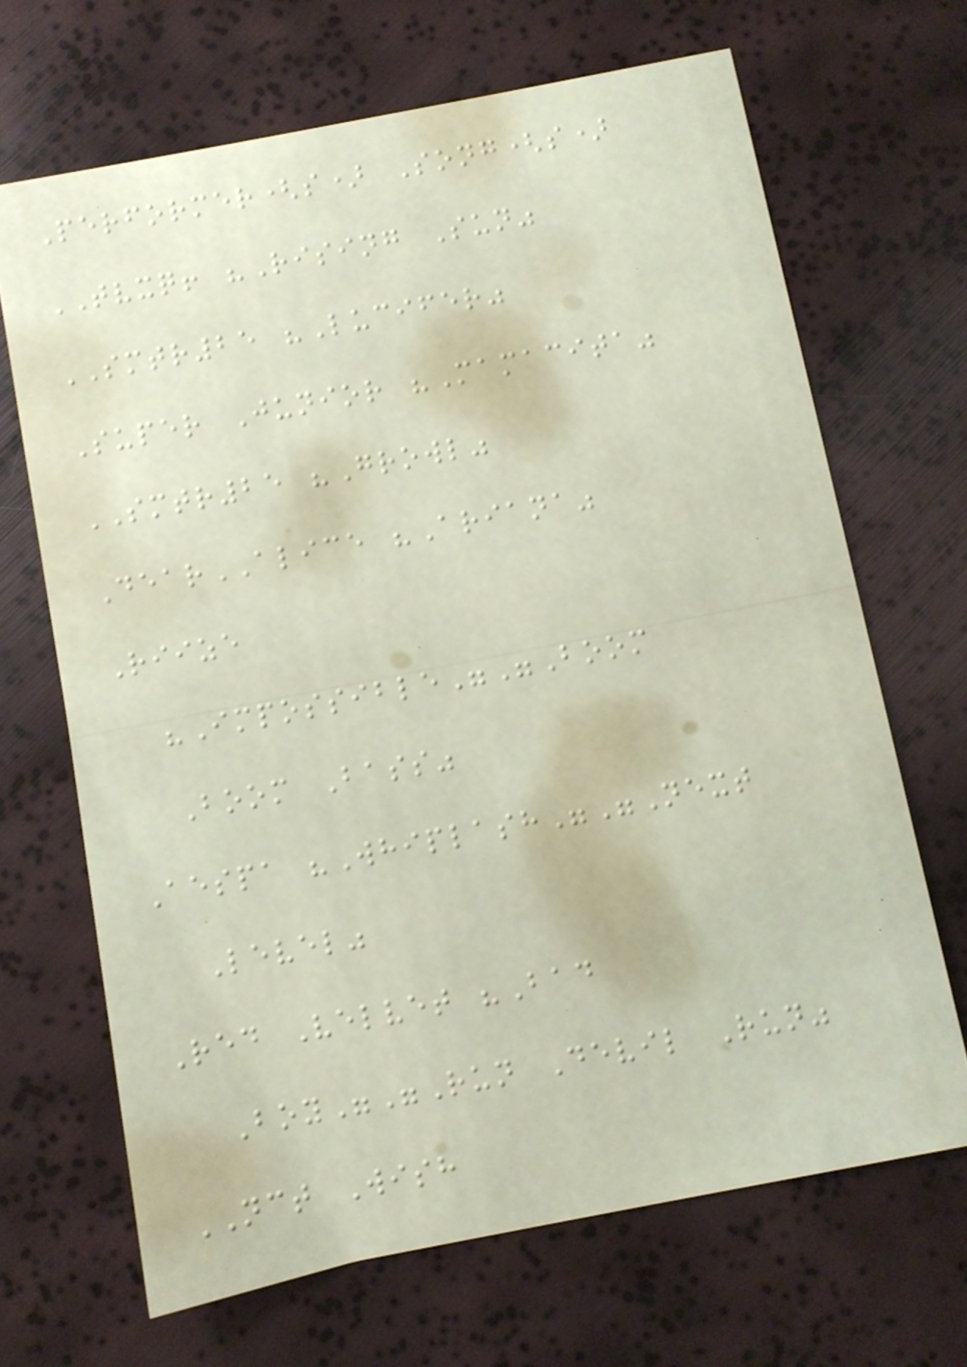Performer(s) Song(s)
TVXQ! "Rising Sun"
SMTR25 "Lucifer"
Super Junior "Mamacita"
SMTR25 "Growl"
DearALICE "Ariana"
Riize
"Impossible""Boom
Boom Bass"
Aespa "Whiplash""Next
Level"
Red Velvet "Bad
Boy""Run Devil Run"
NCT Wish
